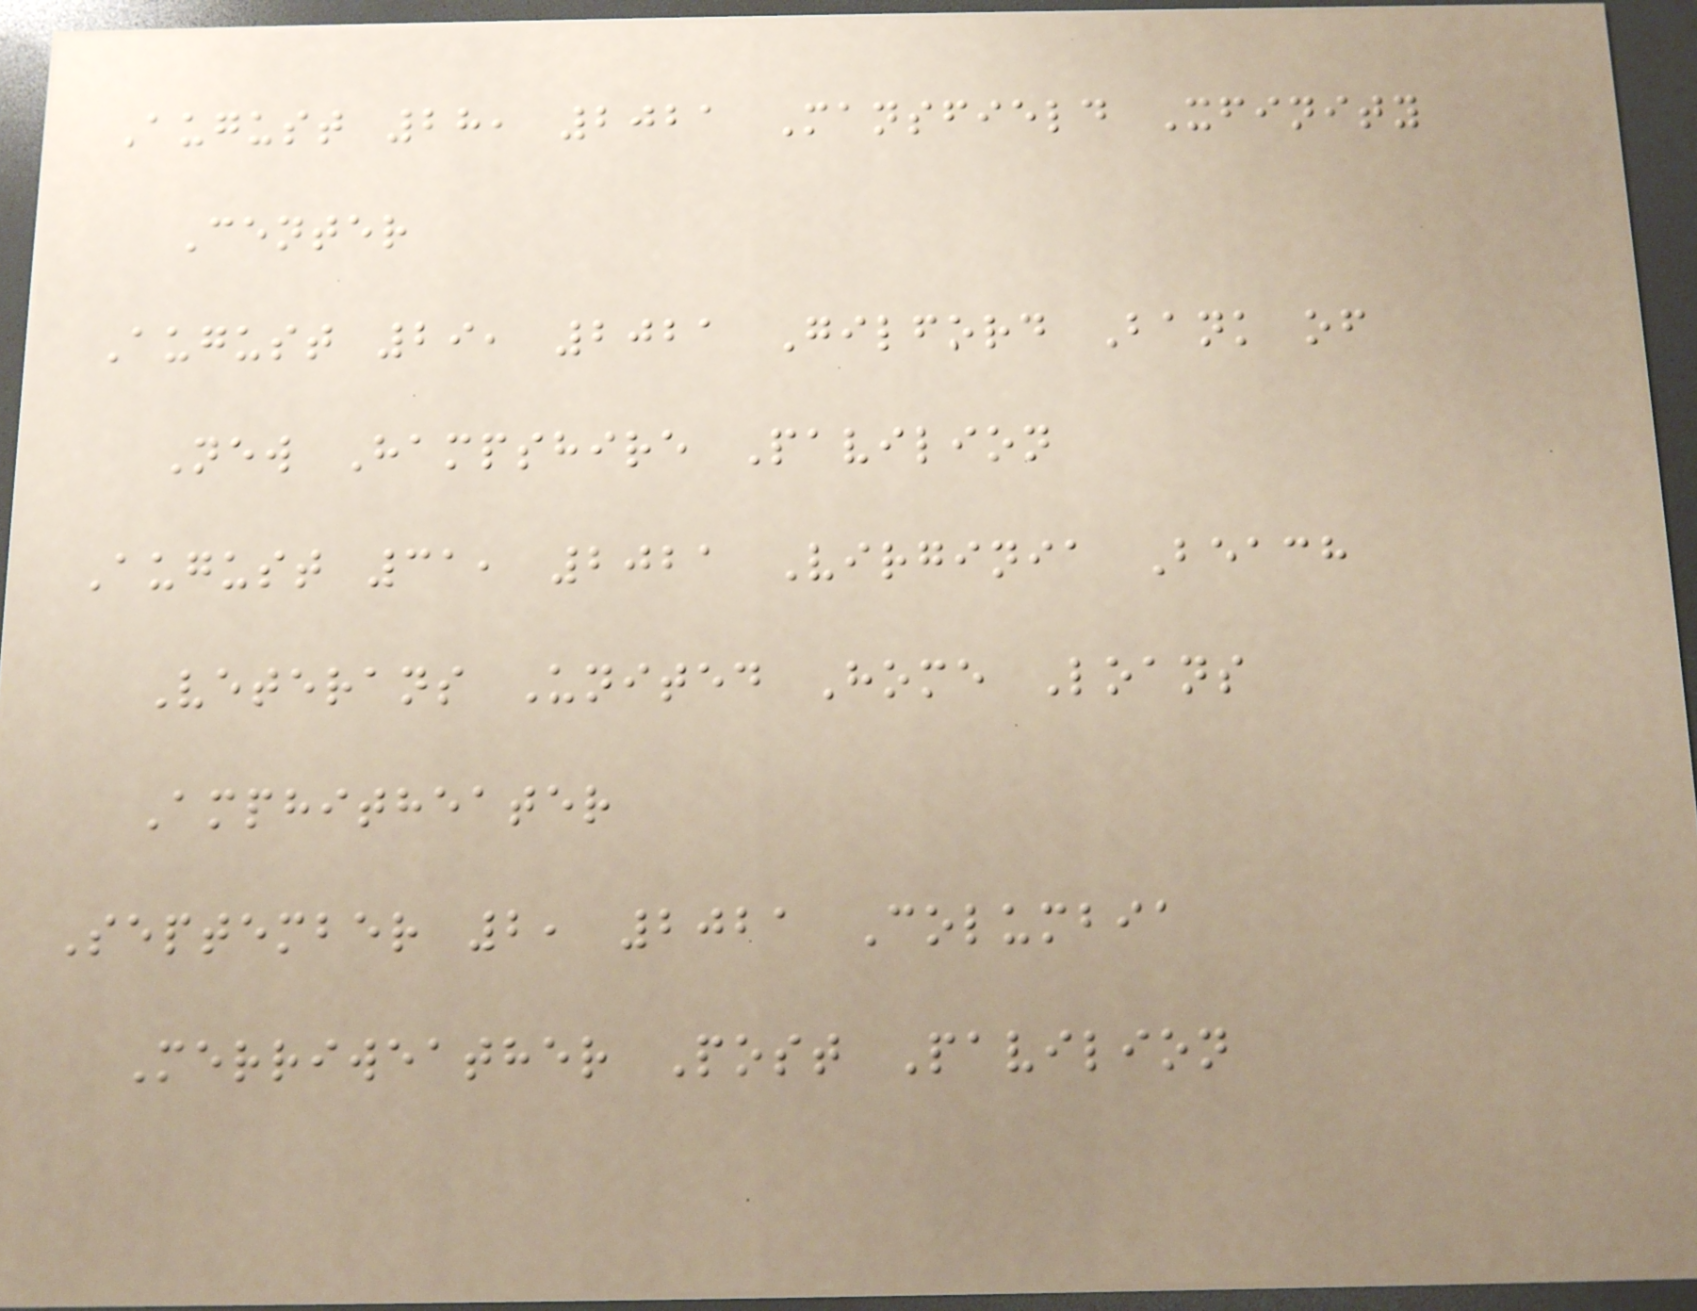August 28, 2021 Mansfield Xfinity
Center
August 29, 2021 Gilford Bank of
New Hampshire Pavilion
August 31, 2021 Virginia Beach
Veterans United Home Loans
Amphitheater
September 2, 2021 Columbia
Merriweather Post Pavilion
